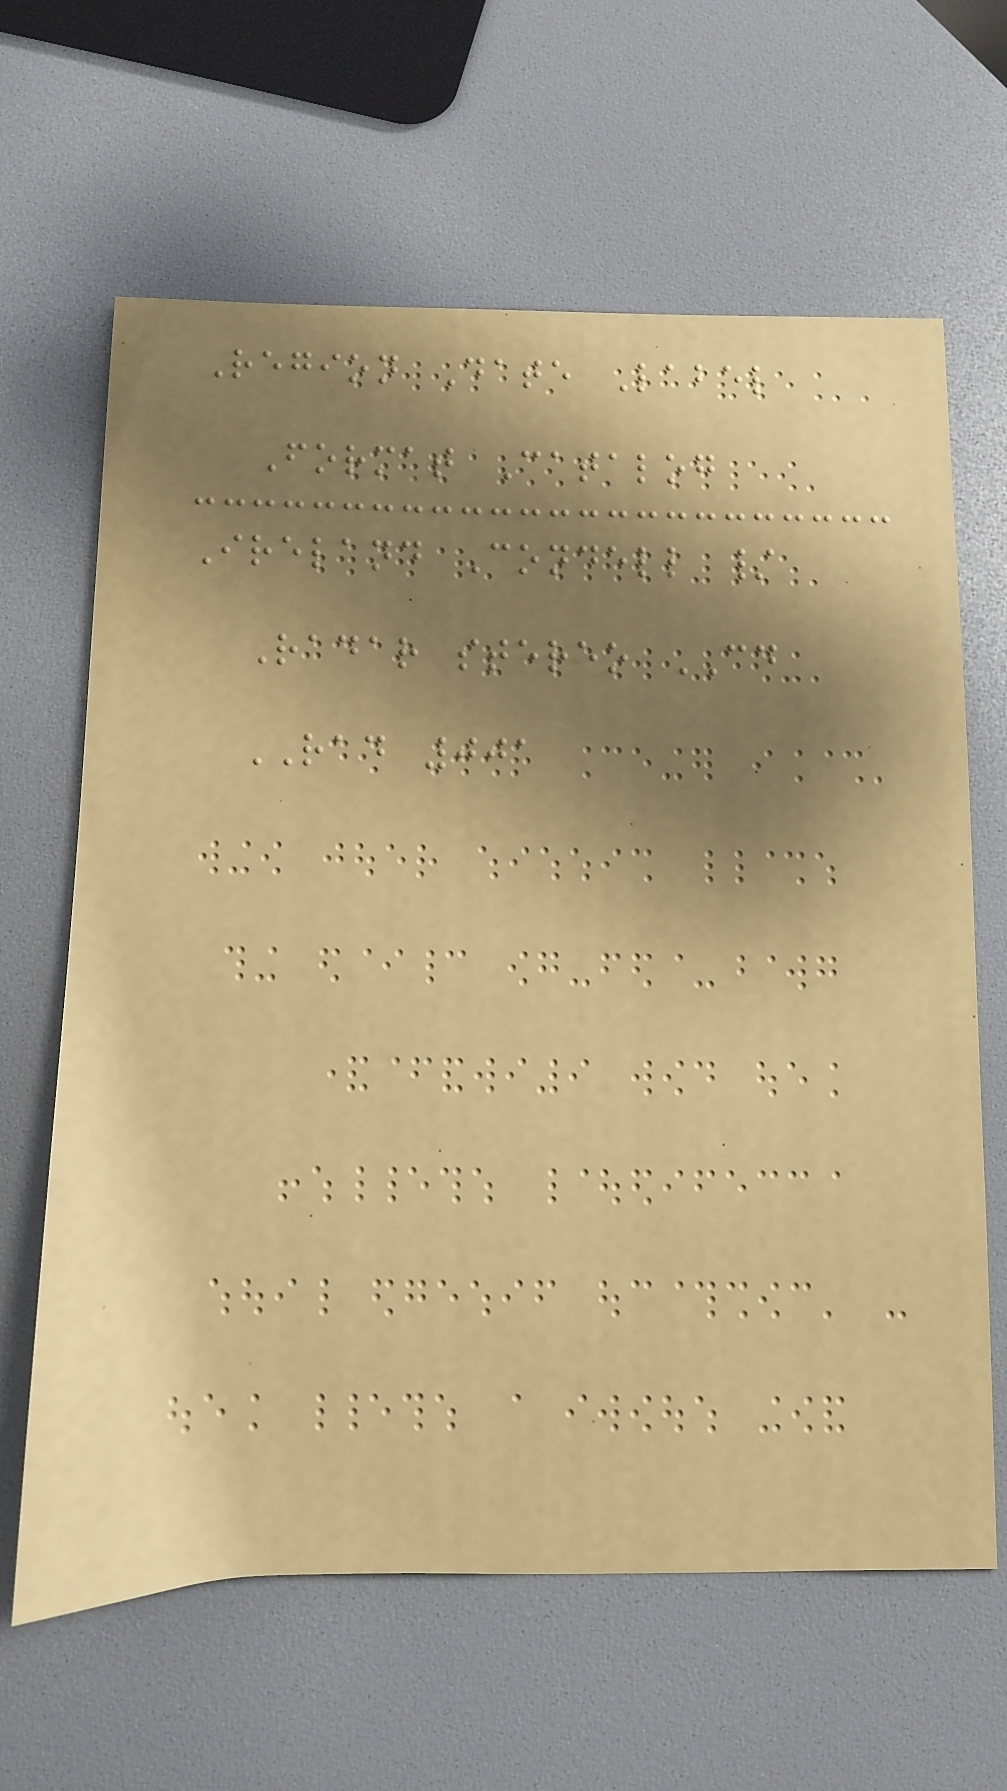Region Date Label
Format Catalog
Ireland Condell /
Radar stereo CD
RAD 001
